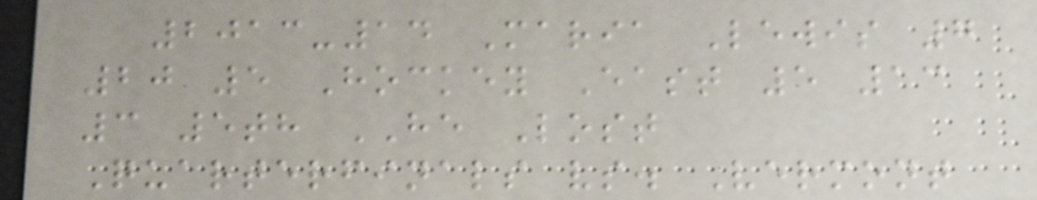2013-14 Maria Lewis 7
20 5 Hockey East 5 13
3 5th HE Lost
Quarterfinals vs. Vermont
